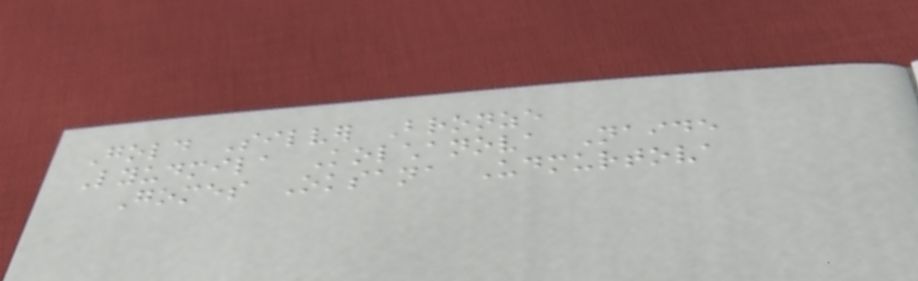Gold Silver Bronze
Lyudmila Kolchanova Naide
Gomes Oksana Udmurtova
